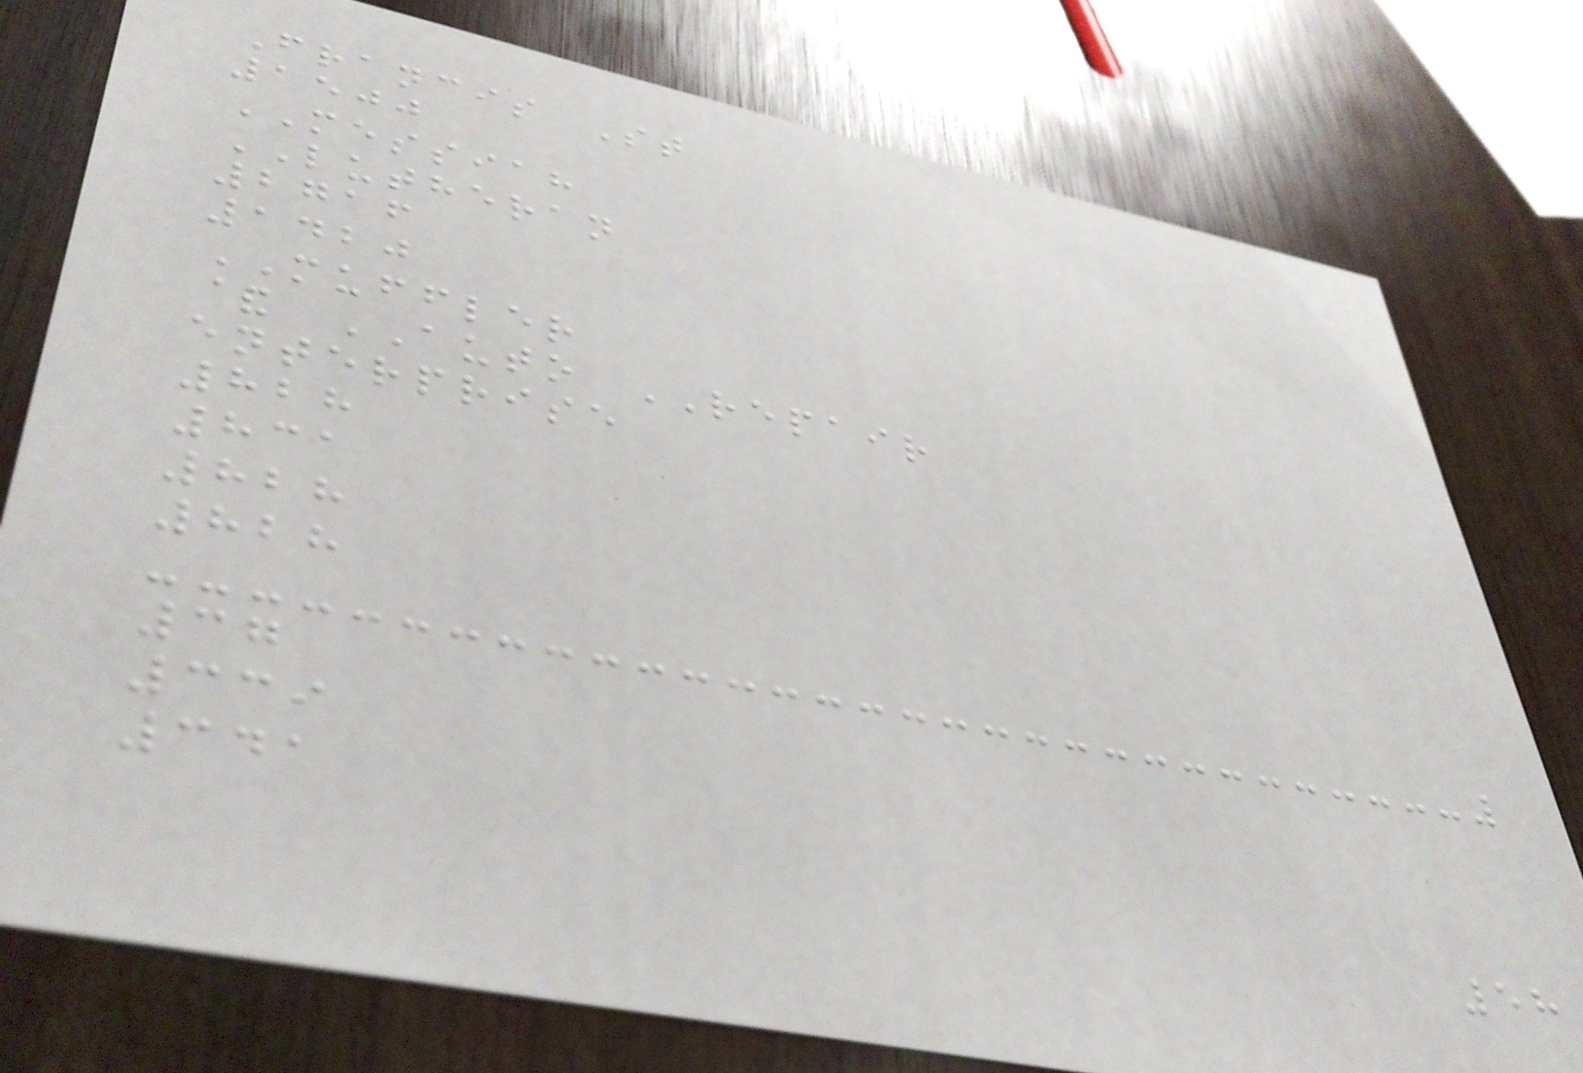Francis St
1500
MESSIAH
LUTHERAN
2716
1420
MUFFLER
& AUTO REPAIR
enterprise
828
831
828
828
37
339
341
58
